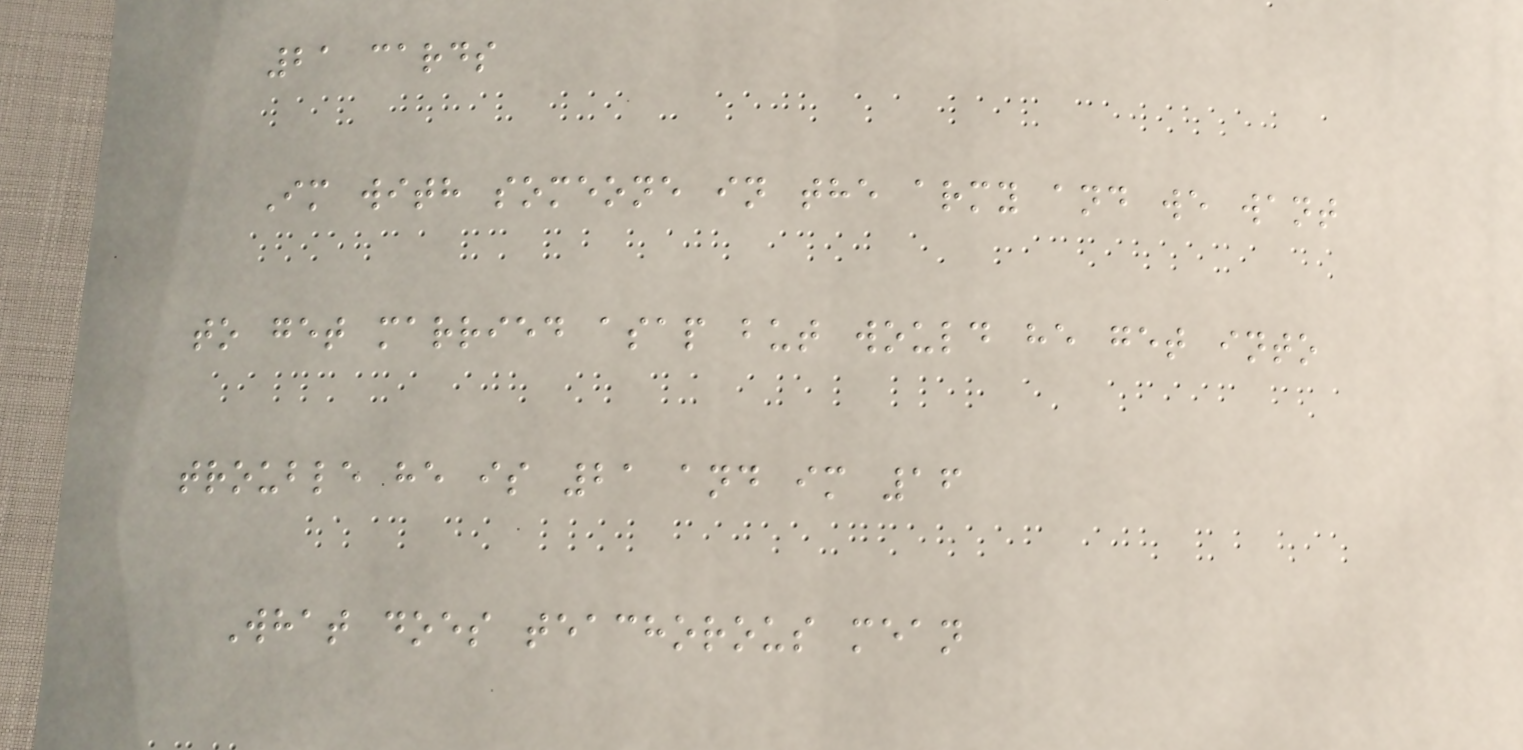21 cards
Im with someone in the army and we want
to get married asap but would he get into
trouble he is 21 and im 16
What does teachorous mean
